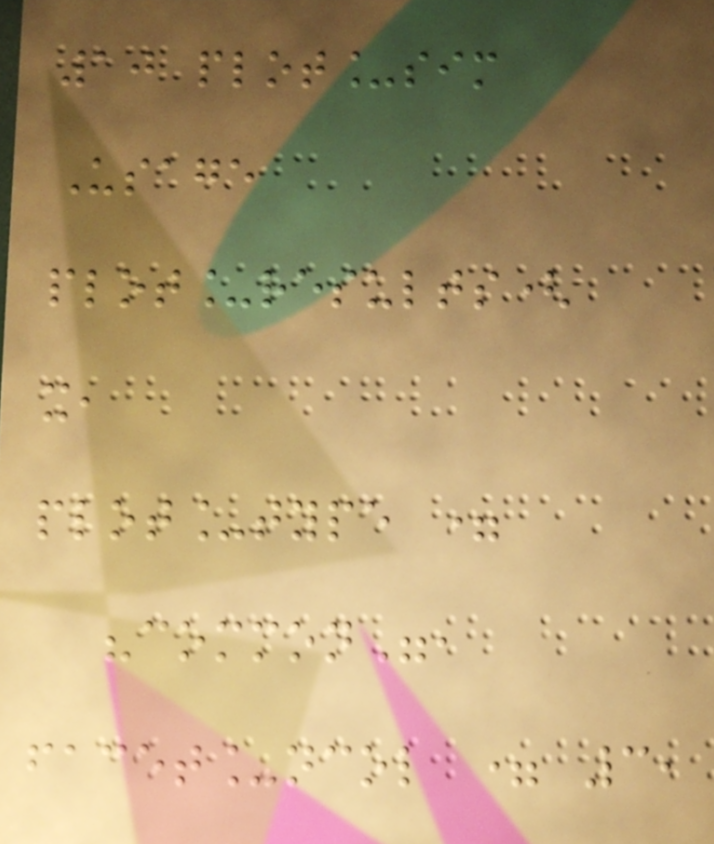10 plot_sim
Usage
plot_results(
x,
plot_type =
"common",
facet_ncol = 3,
